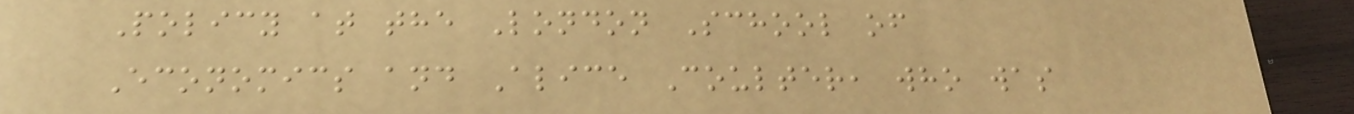Policy at the London School of
Economics and Alice Coulter, who was
